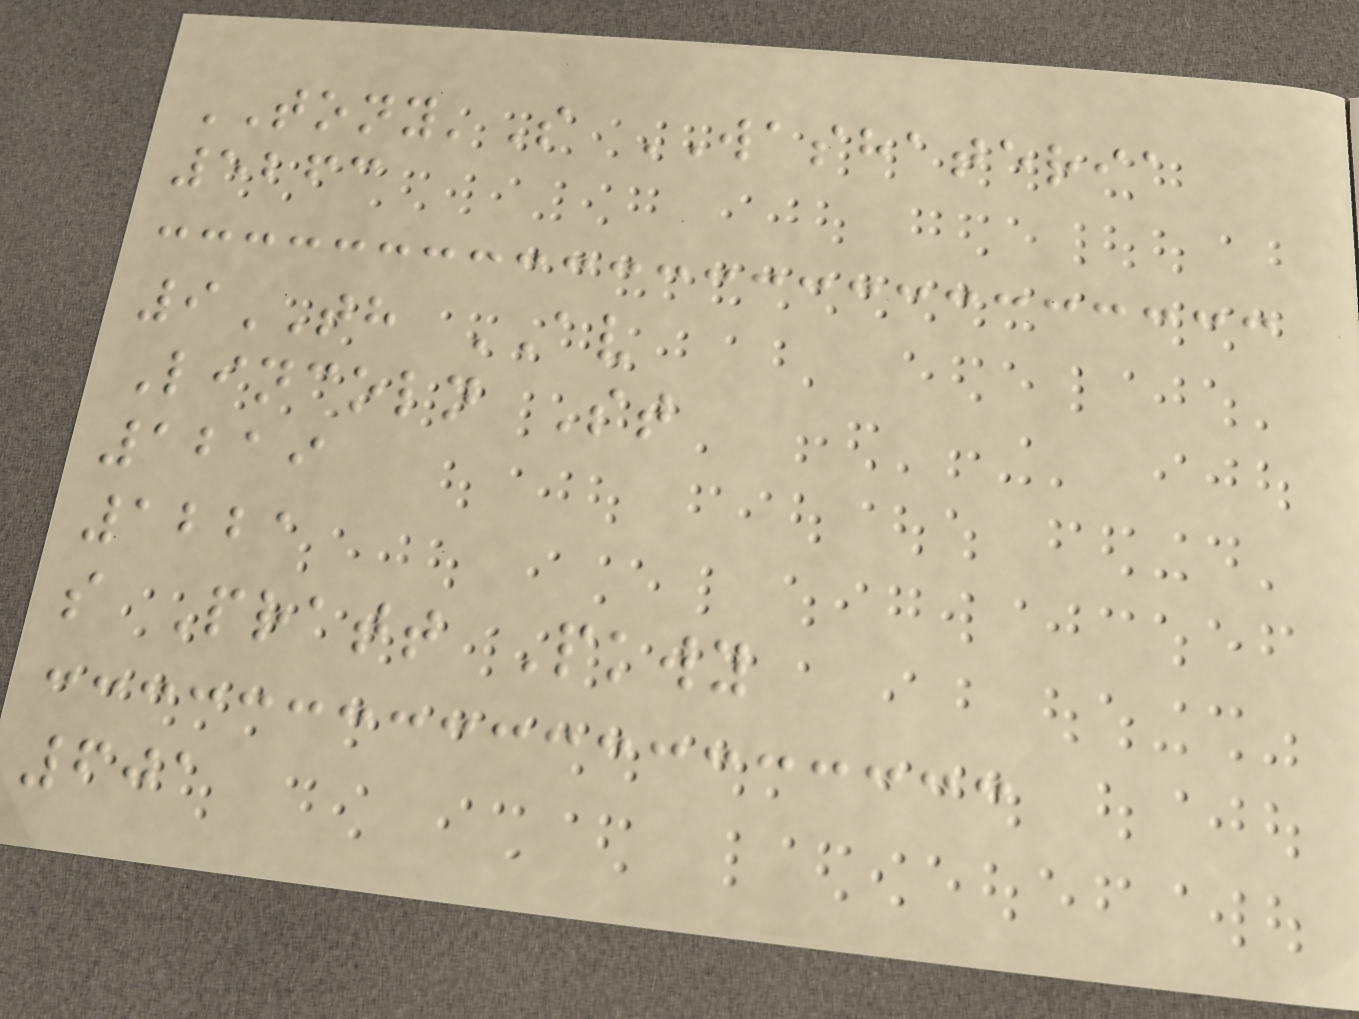TONY'S WASHATERIA
5263
9TH AV
Lincoln St
1219
1221
s Pratt Pkwy
601
